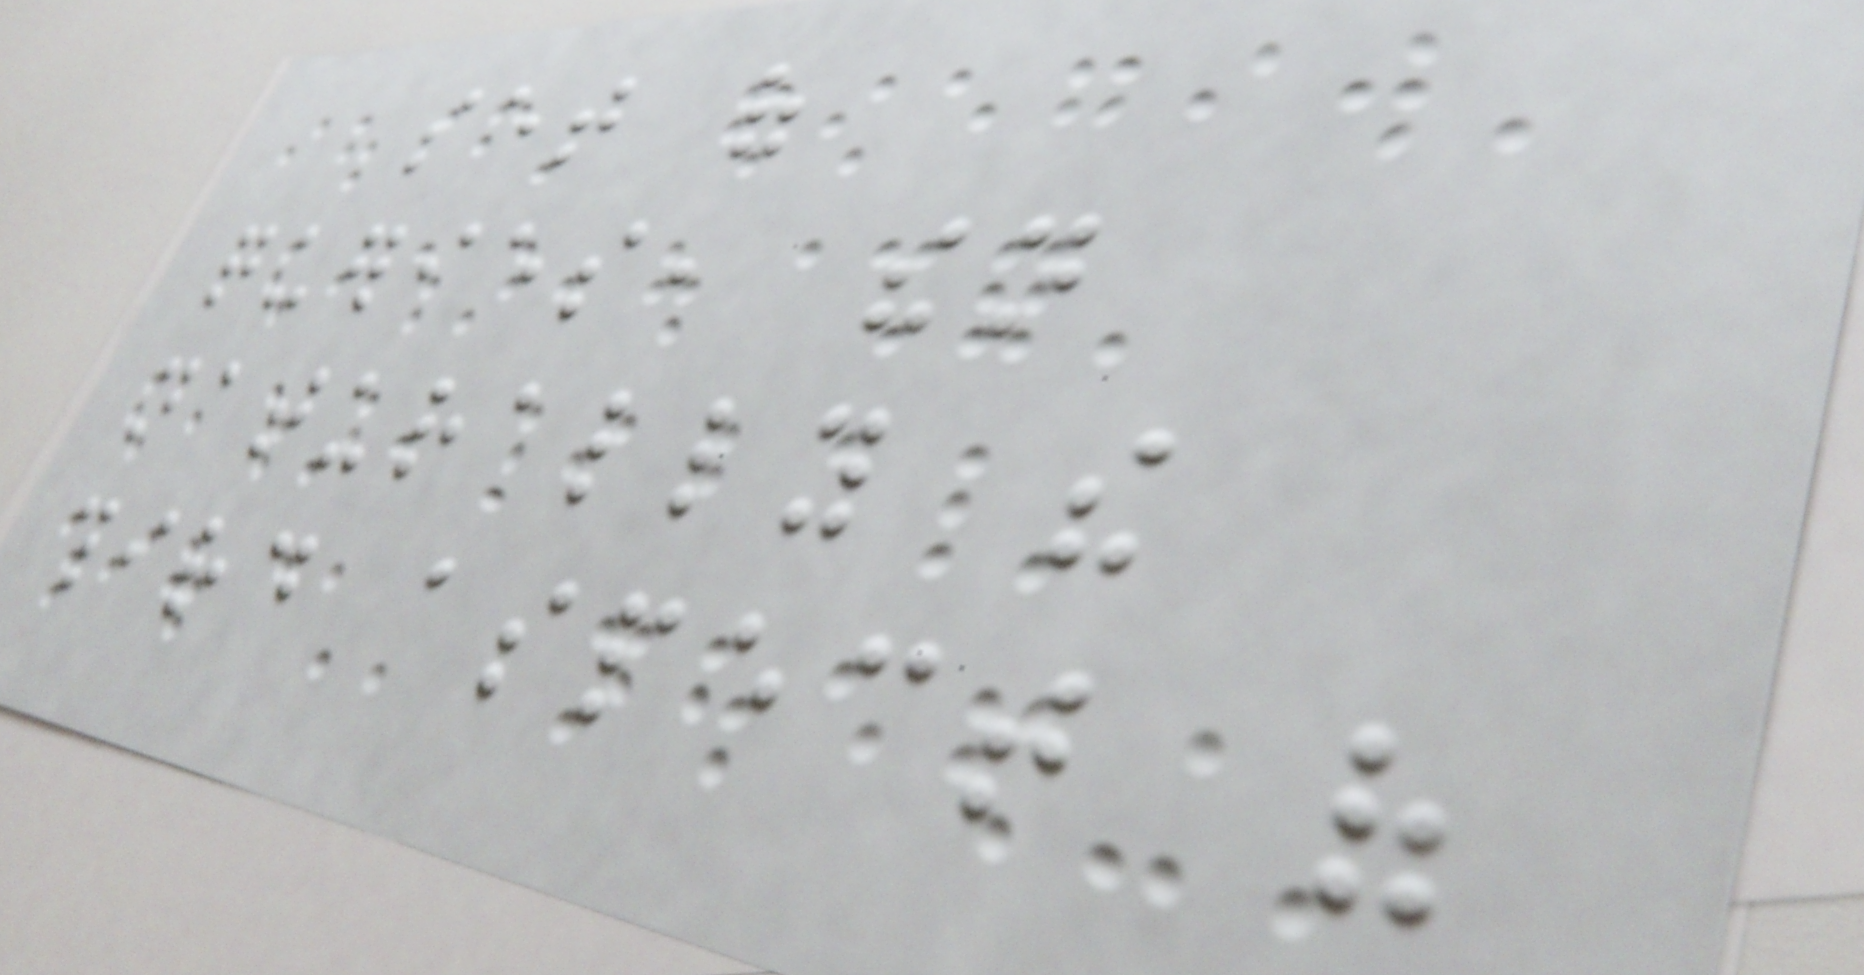set of
queries, then
naturally the
third aspect of
